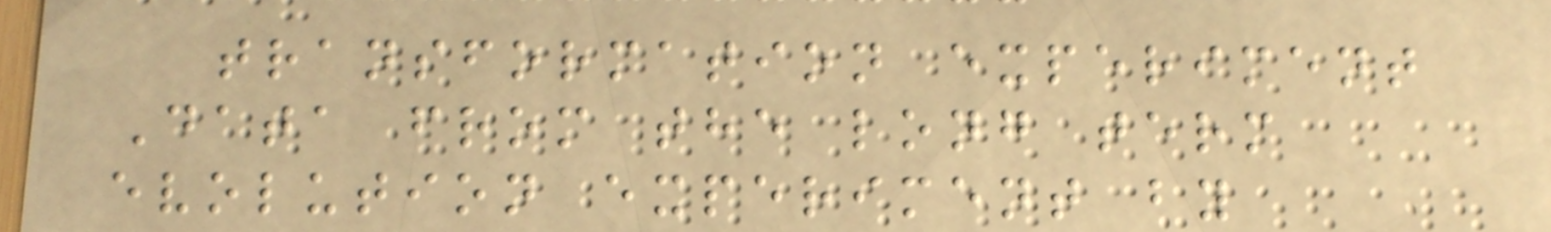transformation experiment
Data from the long term
evolution experiment by
